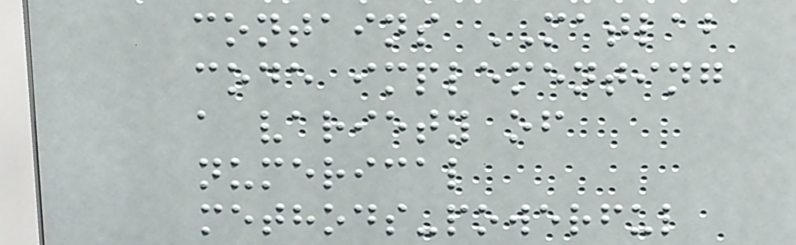contains MATLAB
code implementing
a variety of
numerical
methods-powerful
